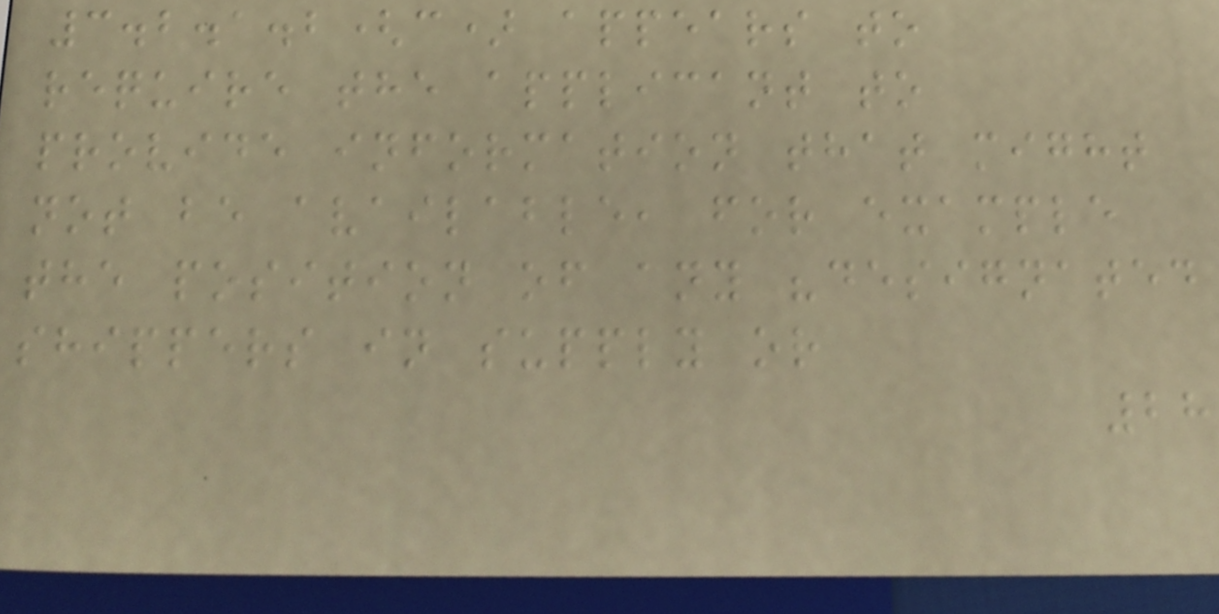3.2.1.2(c) appears to
require the applicant to
provide information that might
not be available, for example
the position of any "designated
shippers in supply or
28
